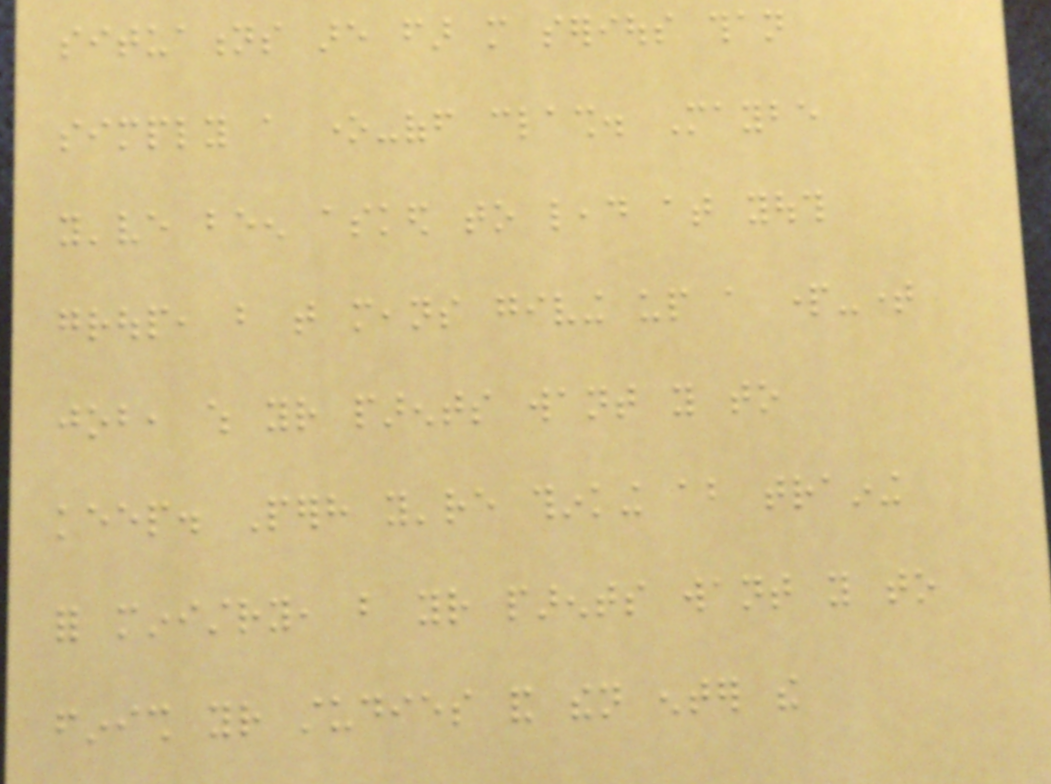situations are far more serious than
simply a one-off clash. Maybe
you've been asked to lead at youth
group, but that means giving up a part-time
job, which your parents want you to
keep. Perhaps you're thinking about training
for ministry, but your parents want you to
finish your studies and then enter the
